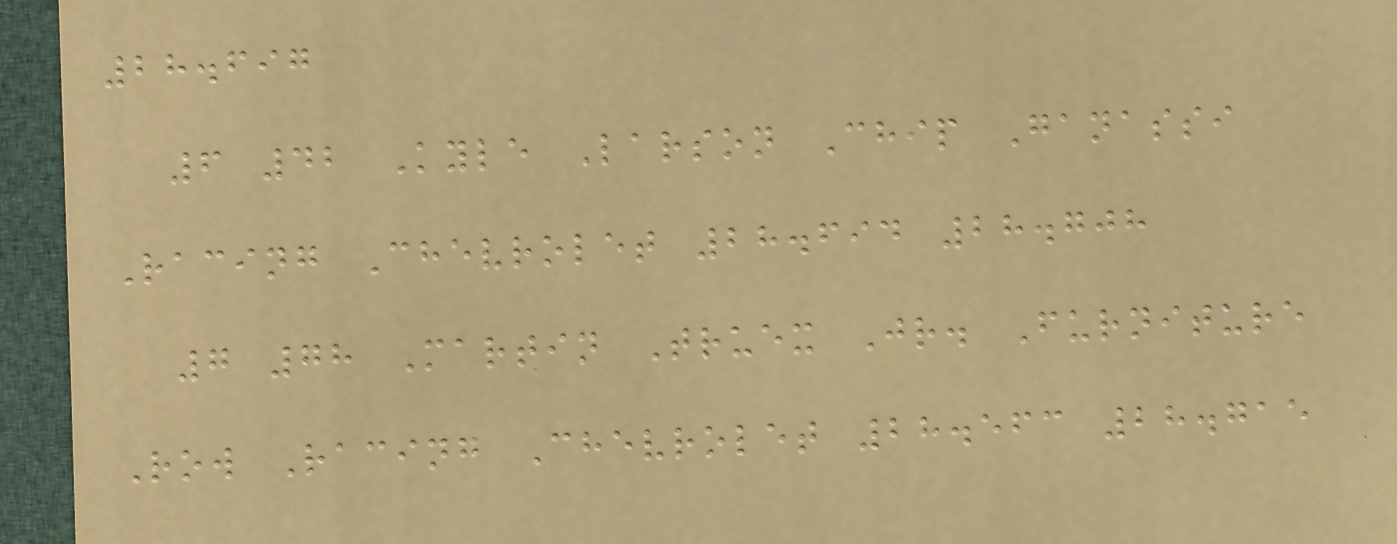28.697
6 42 Kyle Larson Chip Ganassi
Racing Chevrolet 28.694 28.708
7 78 Martin Truex Jr. Furniture
Row Racing Chevrolet 28.563 28.715
